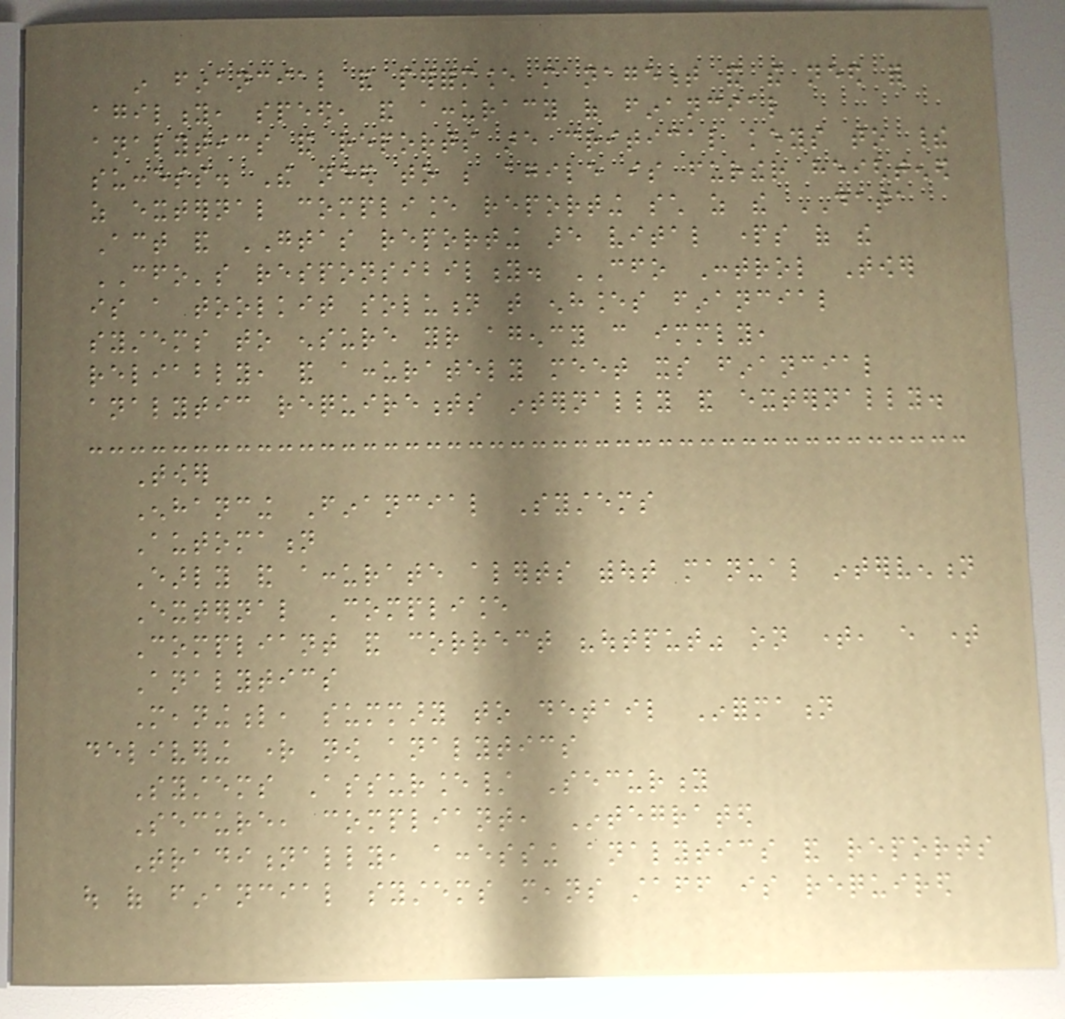in financial and performance management and the need for
agility, speed, and accuracy of financial
analytics and reports are critical keys to their
success. The need to be agile is further heightened
as external compliance reporting such as the DATA
Act and GTAS reporting are vital parts of the
CFO's responsibility. CFO Control Tower
is a toolkit solution that enhances financial
systems to ensure your agency can immediately,
reliably, and accurately meet its financial
analytic requirements internally and externally.
Tower
Enhancing Financial Systems
Automation
Early and accurate alerts without manual intervention
External Compliance
Compliant and correct "output" on time, every time
Analytics
Meaningful, summary to detail Information
delivering right now analytics
Systems Assurance/ Security
Secure, compliant, Integrated
Traditionally, accessing analytics and reports
out of financial systems means staff is required
